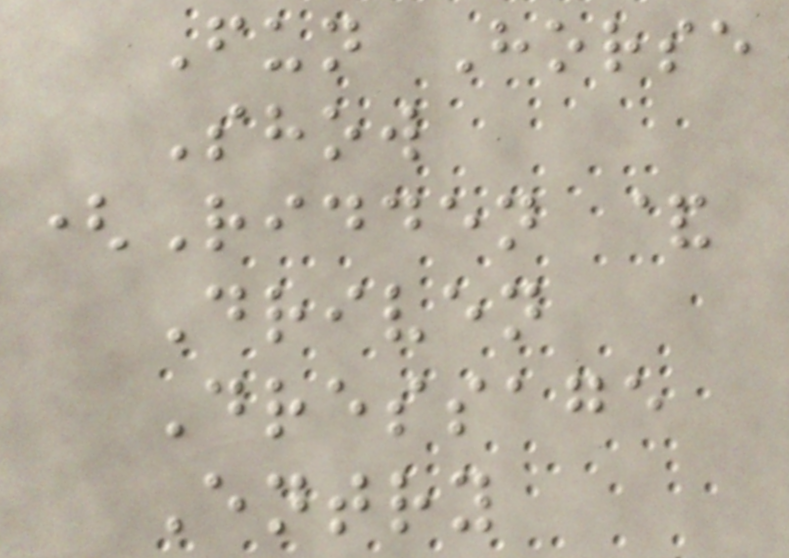Fun Horse
Show
(Ridden &
Driven
Dressage
Entry
